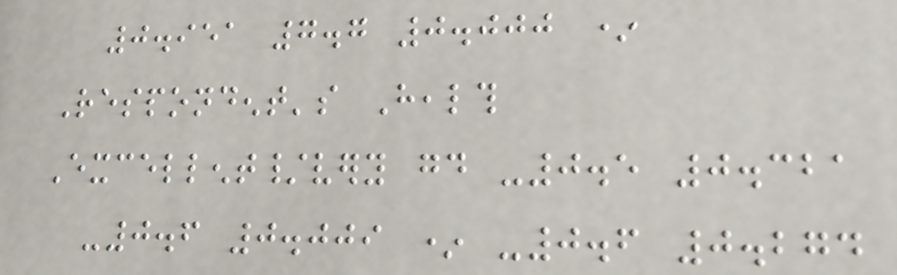0.951 7.7 0.000 *
Respondent's Health
Excellent/very good -0.5 0.321
-0.6 0.009 * -0.6 0.274
